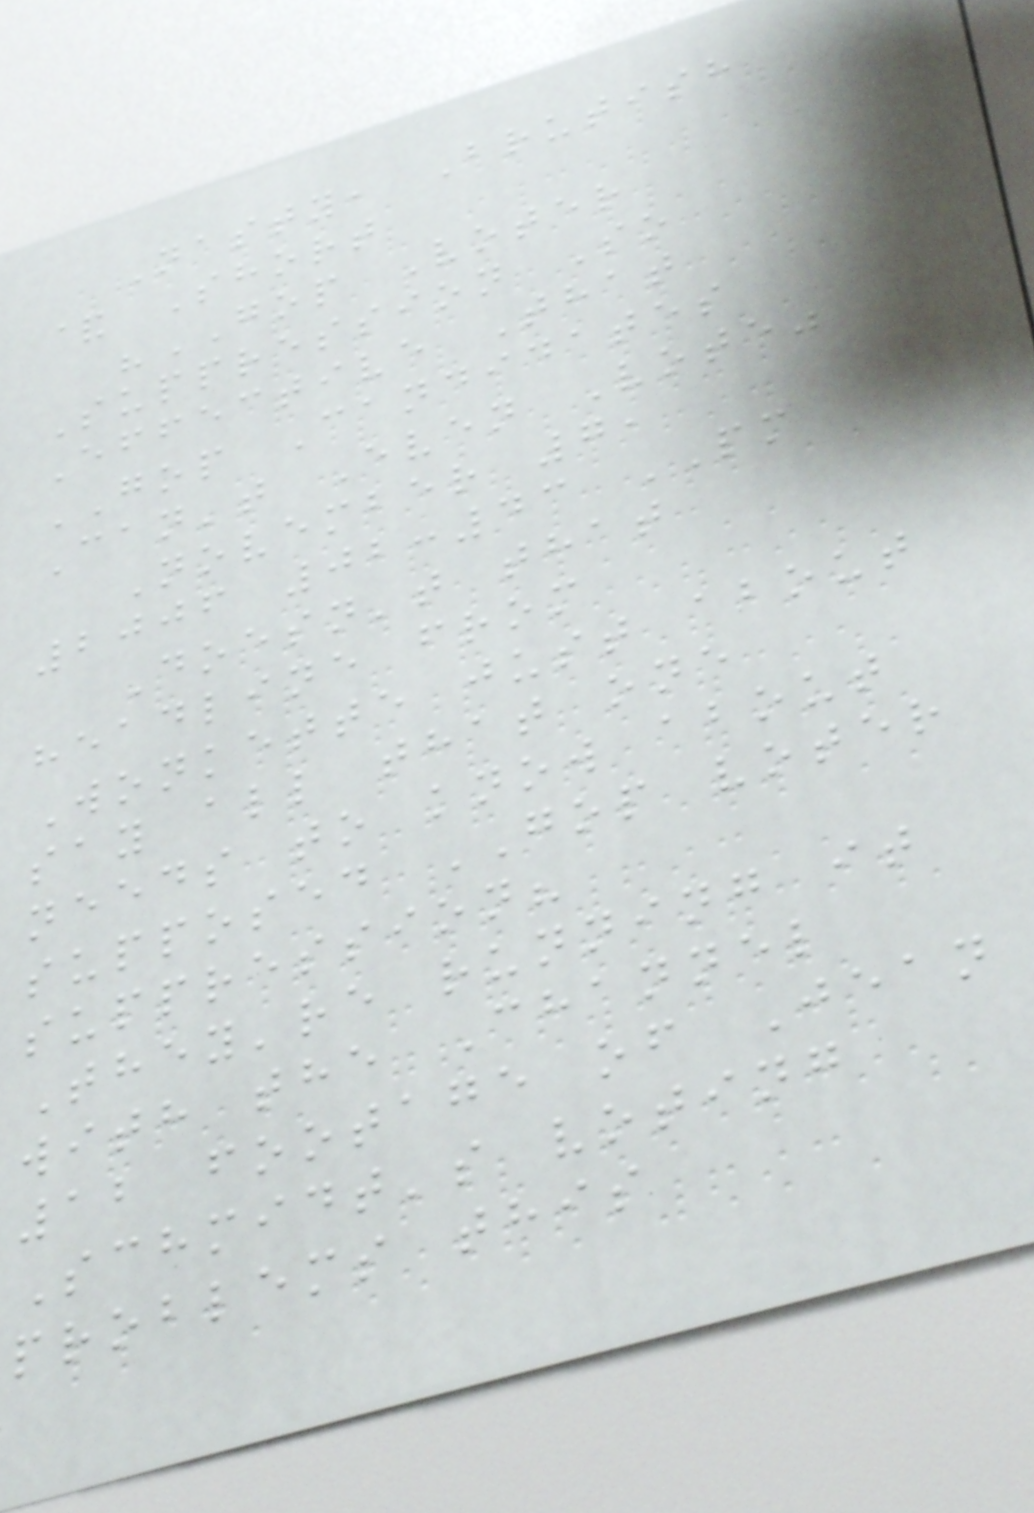Nasty, Brutish
& Short
"GOP Voter
Suppression So
Effective That
GOP Candidates
Can't Even Vote"
November 7,
2006 02:43 PM
Doesn't that
headline from
Wonkette just about
say all that one
needs to know about
supposed GOP voter
suppression?
They're running it
with the Channel
12 footage of Jean
Schmidt's voting
problems this
